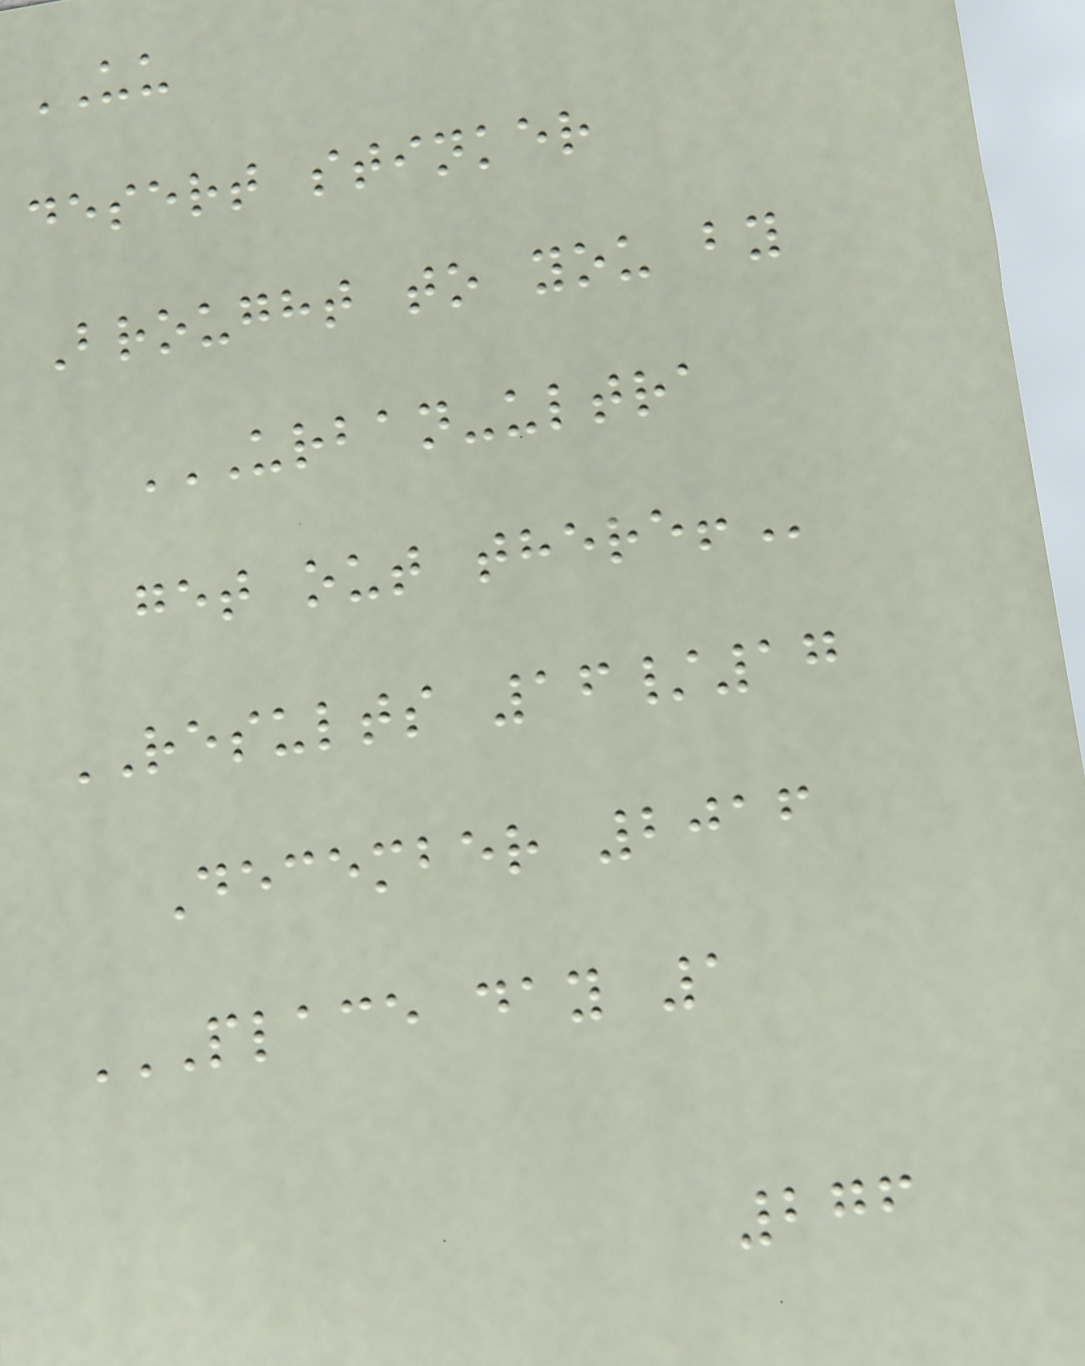UU
desert stinker
Brought to you by
URBAN-ULTRA
GET OUT THERE!
RESULTS 16/17
December 2016
PLACE DAY 1
276
